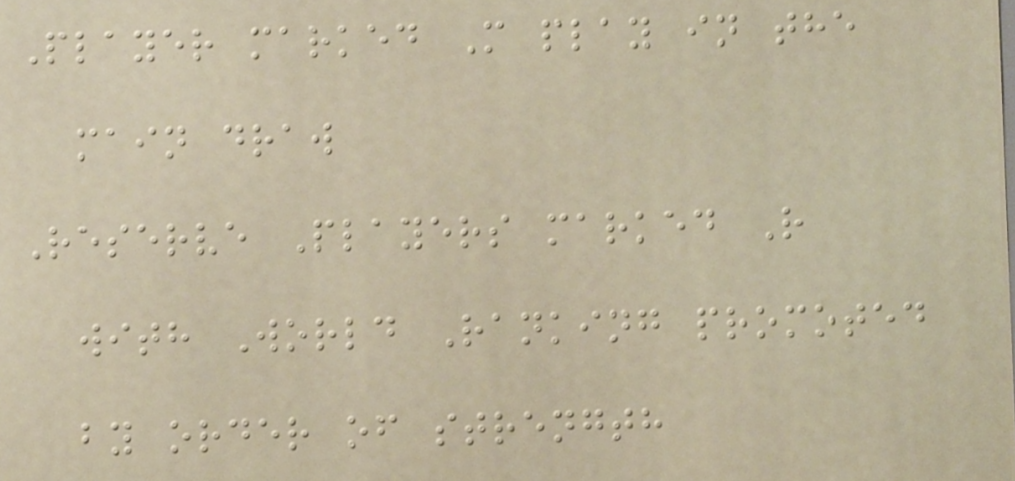Player marked M play in the
main draw
Reserve Players marked R
with World Ranking promoted
by order of strength
